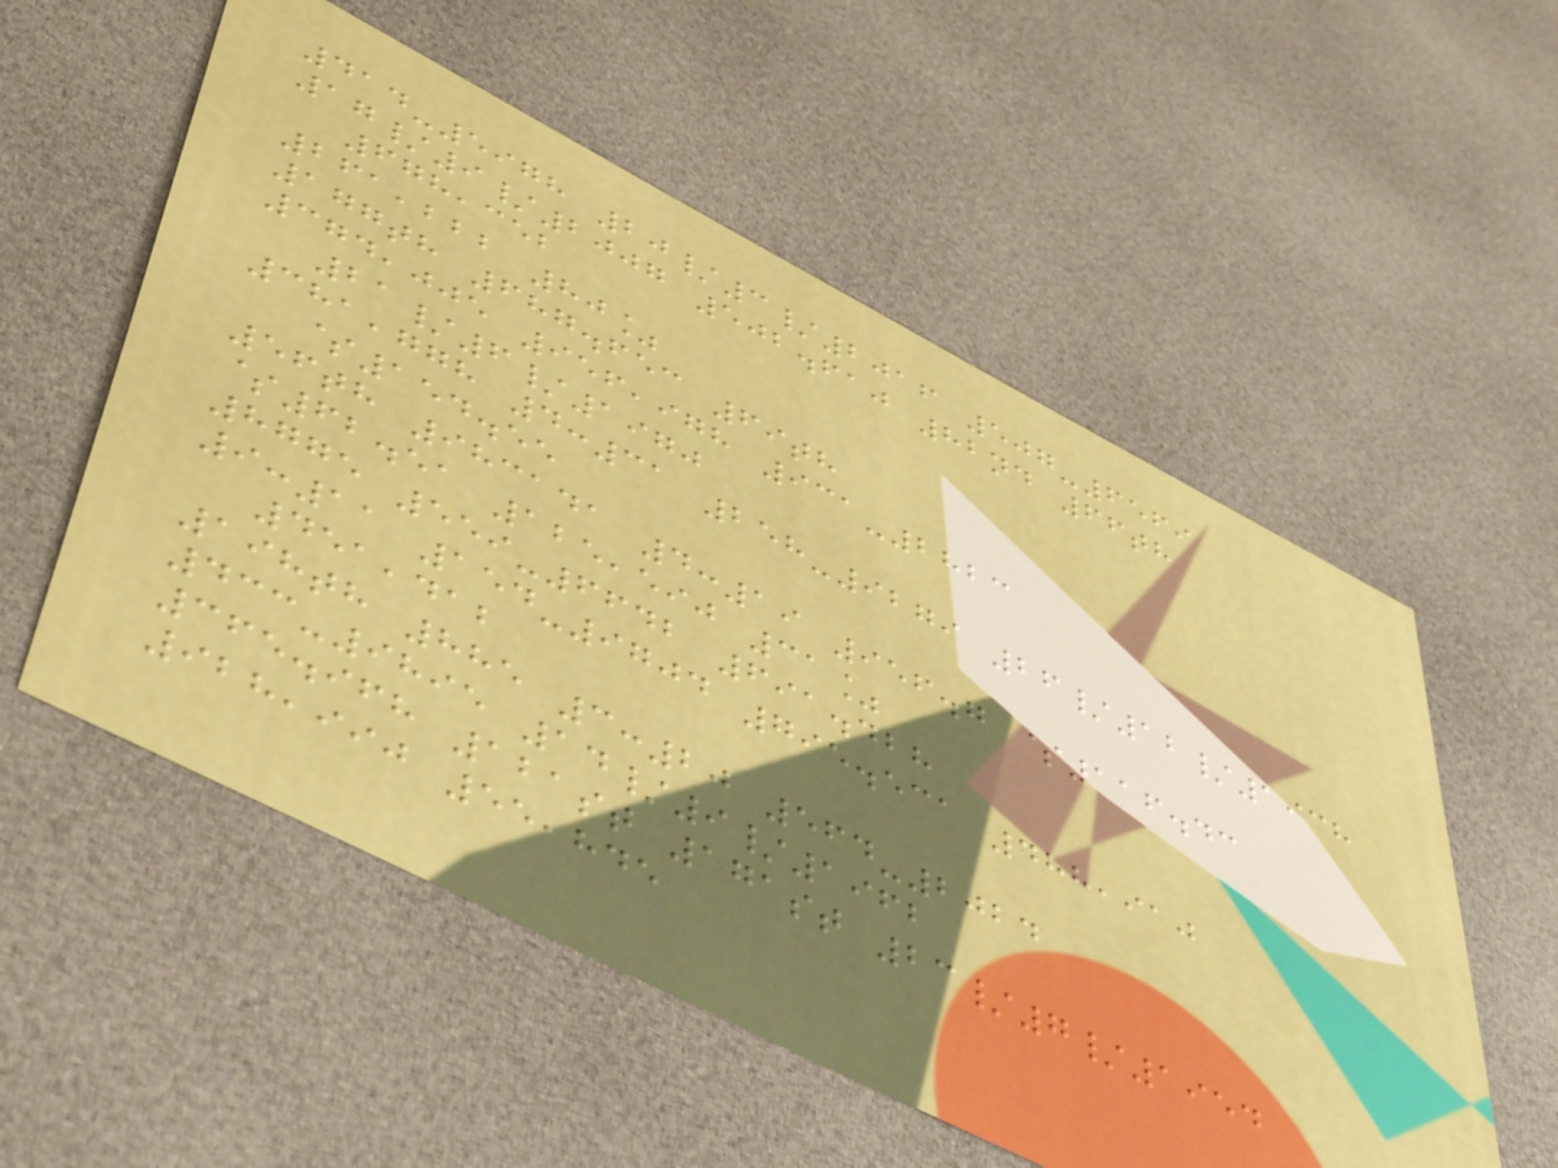414-5978 20/3/2016 507-6569
17/9/2007 502.610 82nd 66th
678,352
261,222 80%
177th 687.653 69th
374,005 956,978 931-2823
21/6/1970
381,778 4:31 258-9279 26/12/1938
$154.55
56th 983141 4:19 956.7 $116.43
$62.51 125,590 31%
8775 559-6642 691.428
9:11 154-9704 795.531 488,910
451,412
198th 885 3:20 564-2024
433-9895 14/9/1962
365.968 121st 171st 23/7/1954
928,990 55,845
